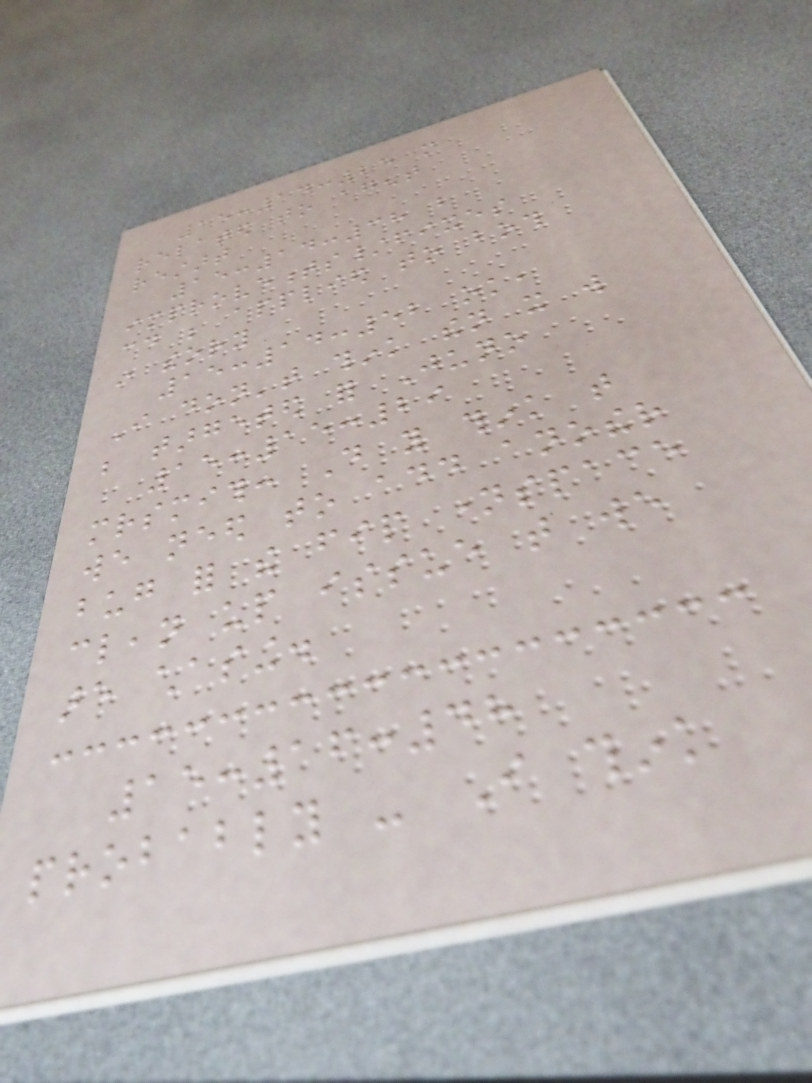15:14:25 more
related to agent
restart
15:14:38 but
improvements/fixes
could be applied to both
in theory
15:14:52 ok,
I don't think then it will
be targeted for Juno
15:15:29
mrsmith: Do you think that
we need to add another
bug for the fip namespace
clean up issue that we
are chasing.
15:16:48
probably - I think
